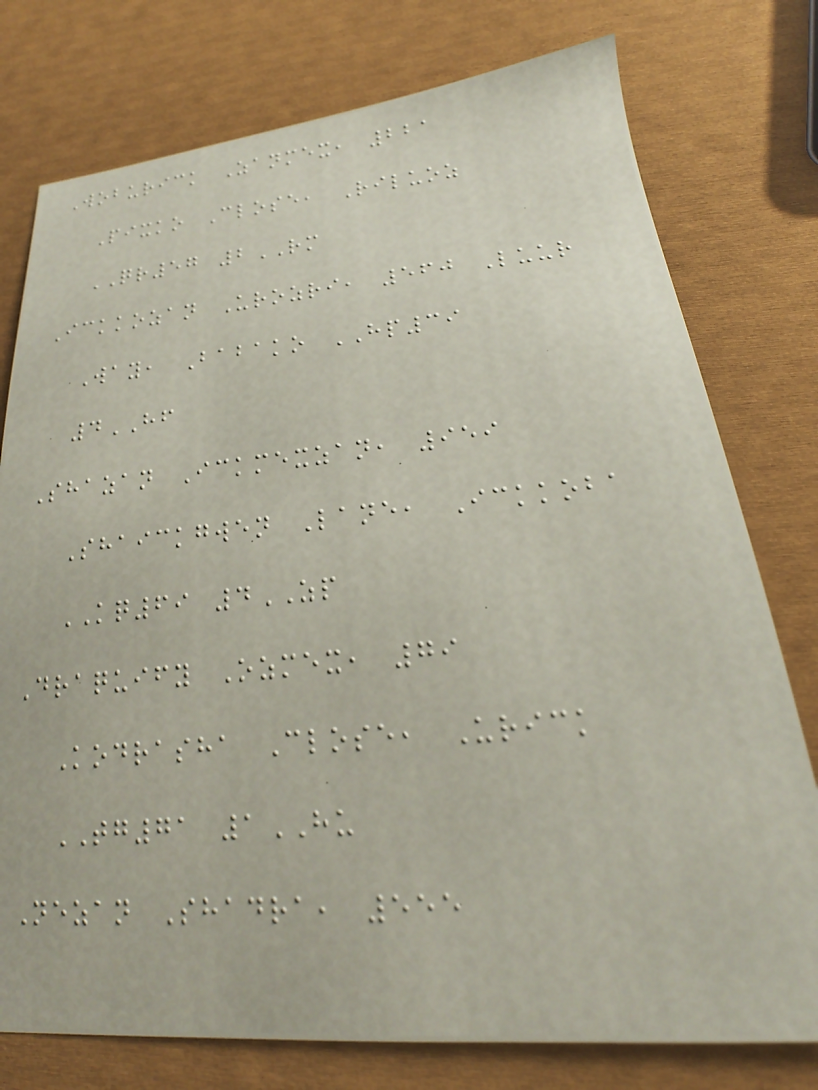Woburick Zanmex, 221
Pixko Close, Riluoz
QR57 2RM
Ickkozan Urozri, 560 Luur
Way, Babako HP39
4HF
Shazan Ickmexzan, 959
Shaickgwen Lane, Ickkoba
KQ69 4ZP
Draquify Ozmex, 79
Kodrasha Close, Urick
TG71 1HU
Nezan Shadra, 555
